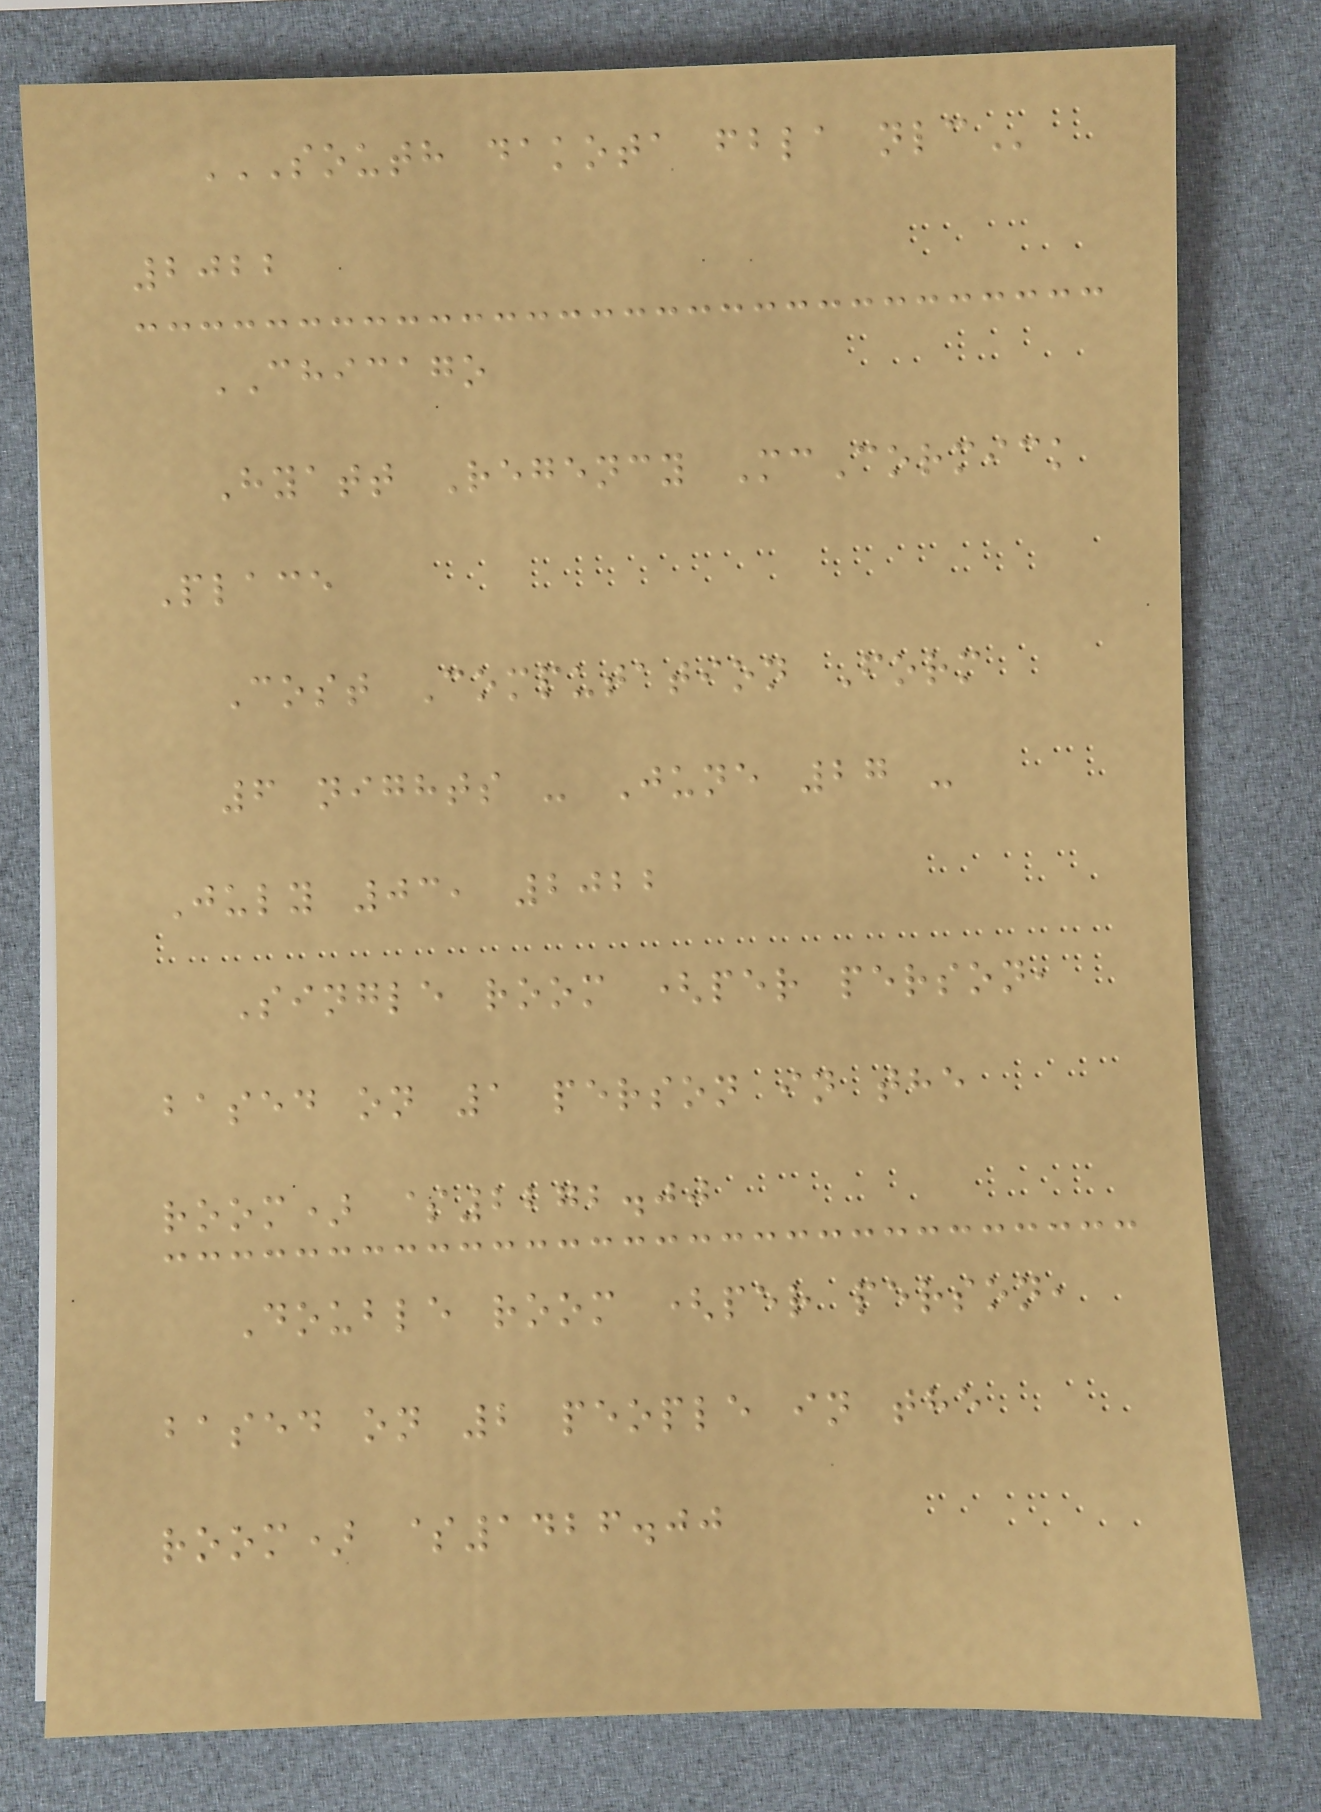SOUTH DAKOTA FBLA NLC
2022
CHICAGO
Hyatt Regency McCormick
Place
Cost Computation Form
6 nights - June 27 -
July 03, 2022
Single room (per person,
based on 1 person in the
room) $2272.00
Double room (per person,
based on 2 people in the
room) $1426.00
